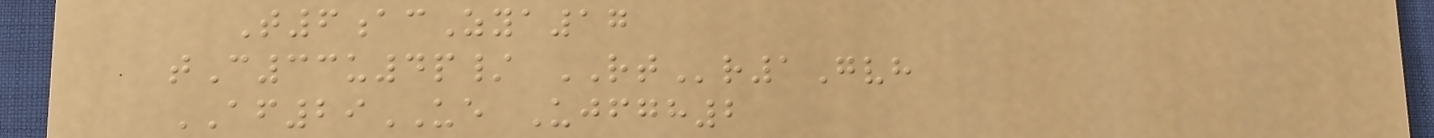T6acZya17
tC33u4p/ RTr1Gvh
AF29UE Ujfgh2
